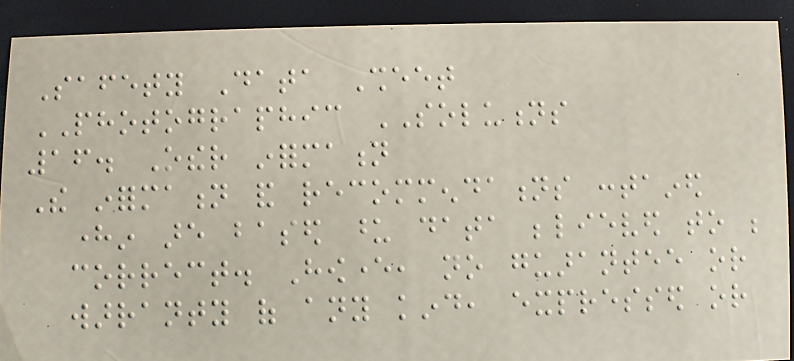Safety Data Sheet
PHOTOGRAPHIC SOLUTIONS
16. Other information
The information and recommendations contained
herein are based upon data believed to be
correct. However, no guarantee or
warranty of any kind, expressed or
